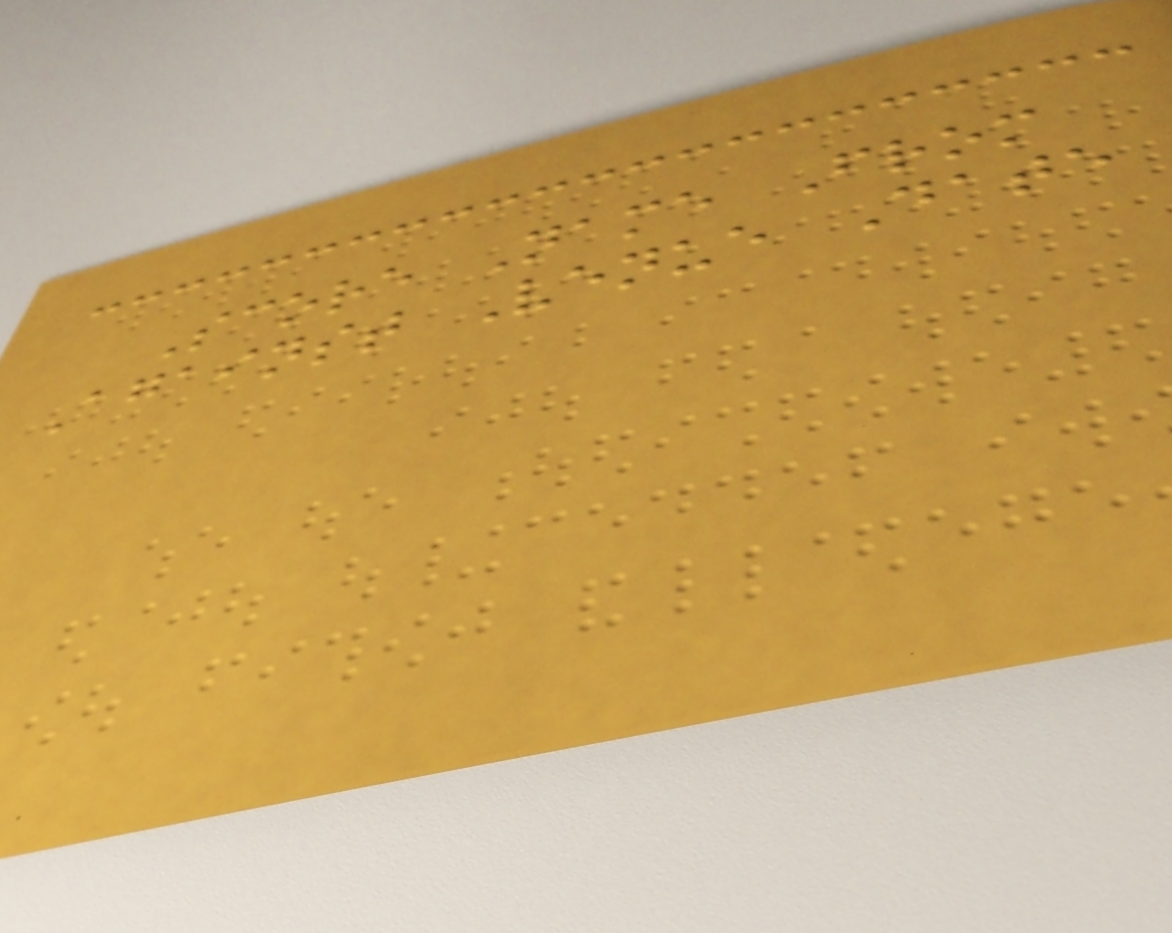Score Name From
Against Venue Date
